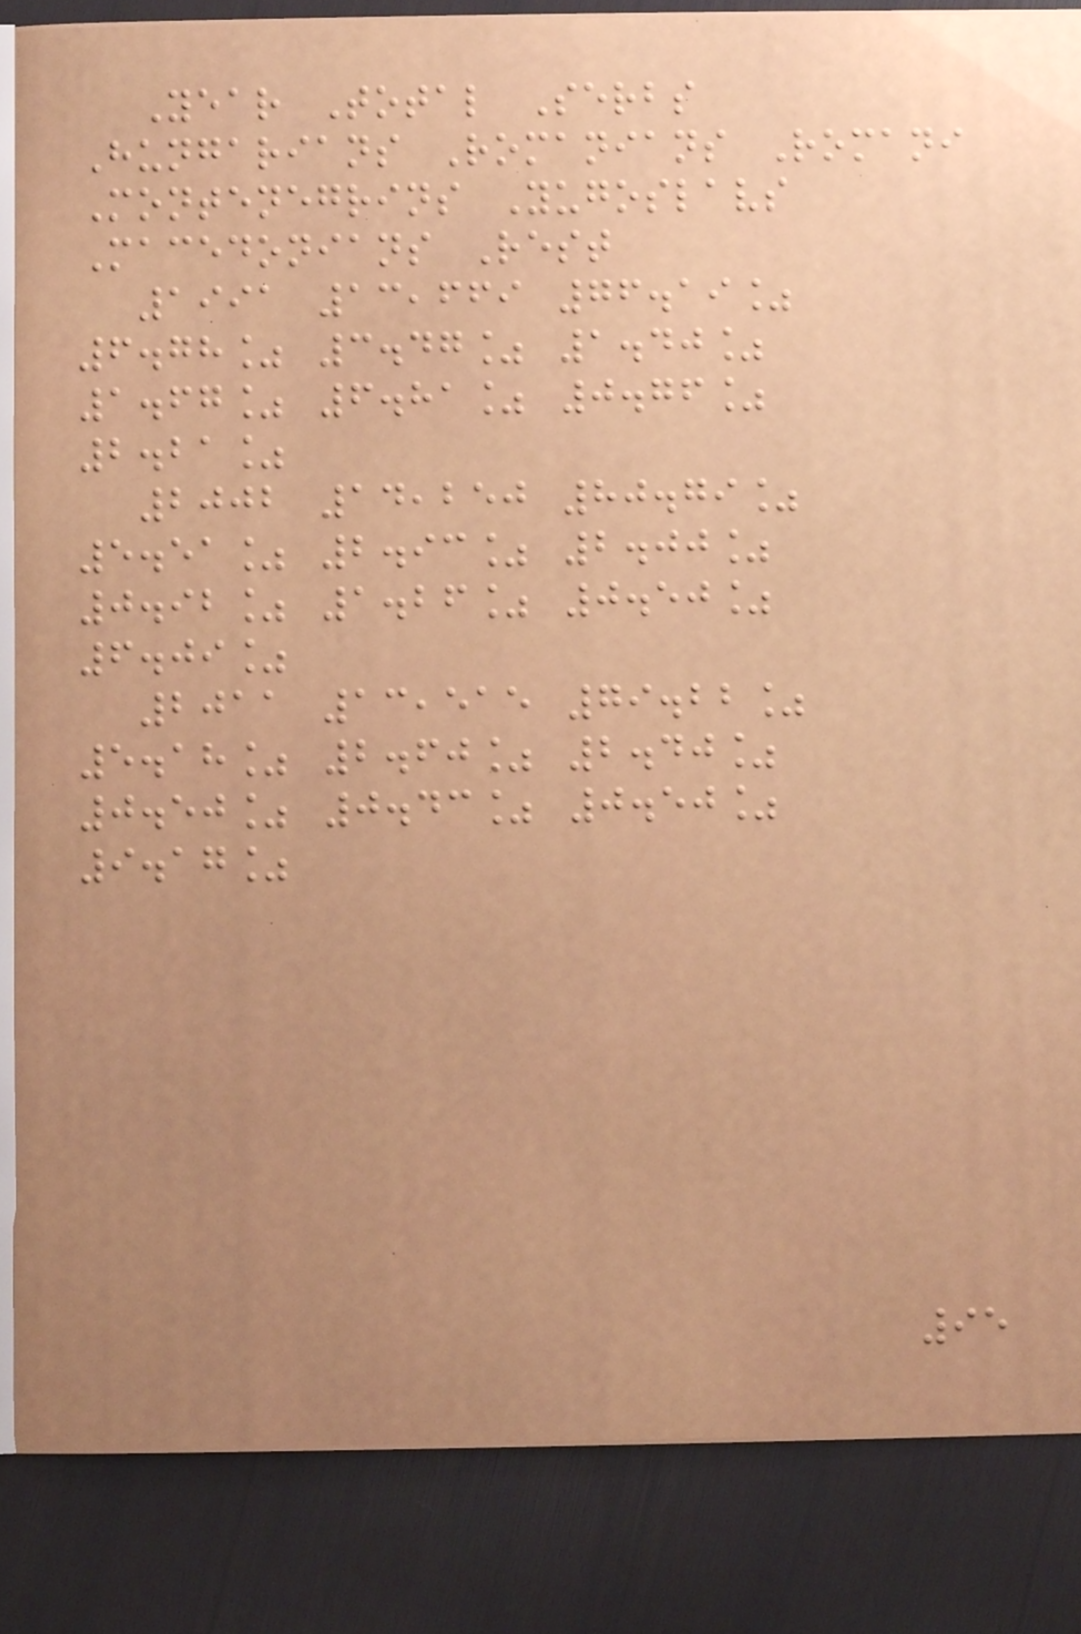Year Total Serbs
Hungarians Romanians Romani
Montenegrins Yugoslavs
Macedonians Rest
1991 13,669 76.19%
6.78% 3.47% 1.40%
1.67% 6.81% 0.76%
2.21%
2002 14,250 80.79%
5.51% 2.93% 2.00%
0.92% 1.26% 0.50%
6.09%
2011 13,515 79.22%
5.18% 2.60% 2.40%
0.50% 0.43% 0.50%
9.17%
95
